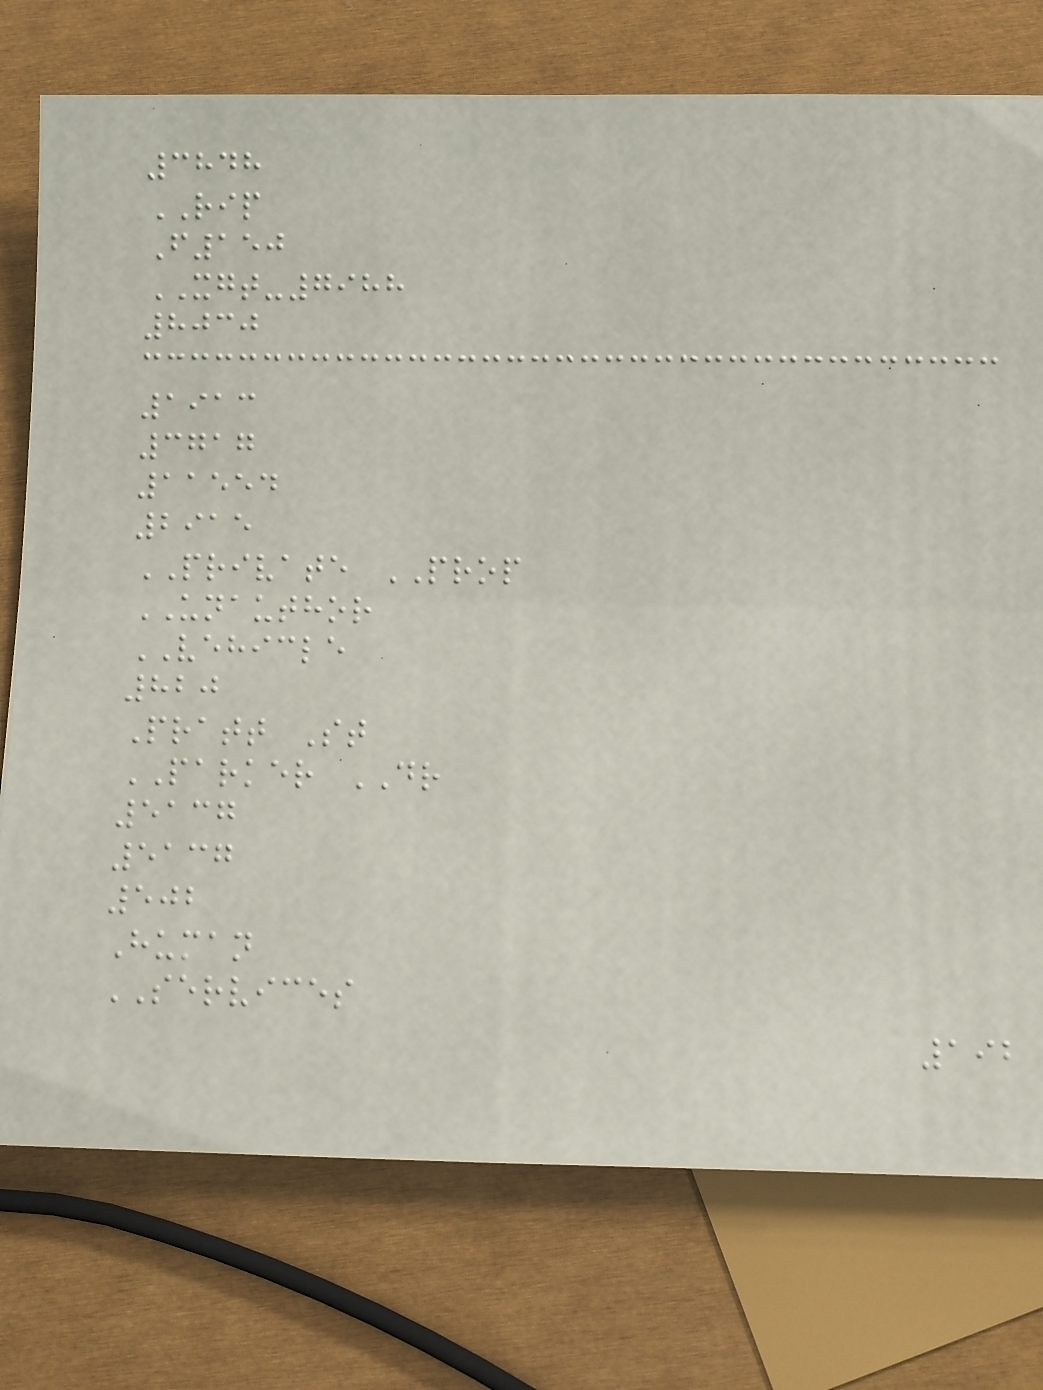3848
RIP
F150
XGT-7988
8030
1913
3717
11554
2915
PRIVATE PROP
UNAUTHOR
VEHICLE
820
Pratt St
PARKER DR
5137
5137
502
Human
SERVICES
192
